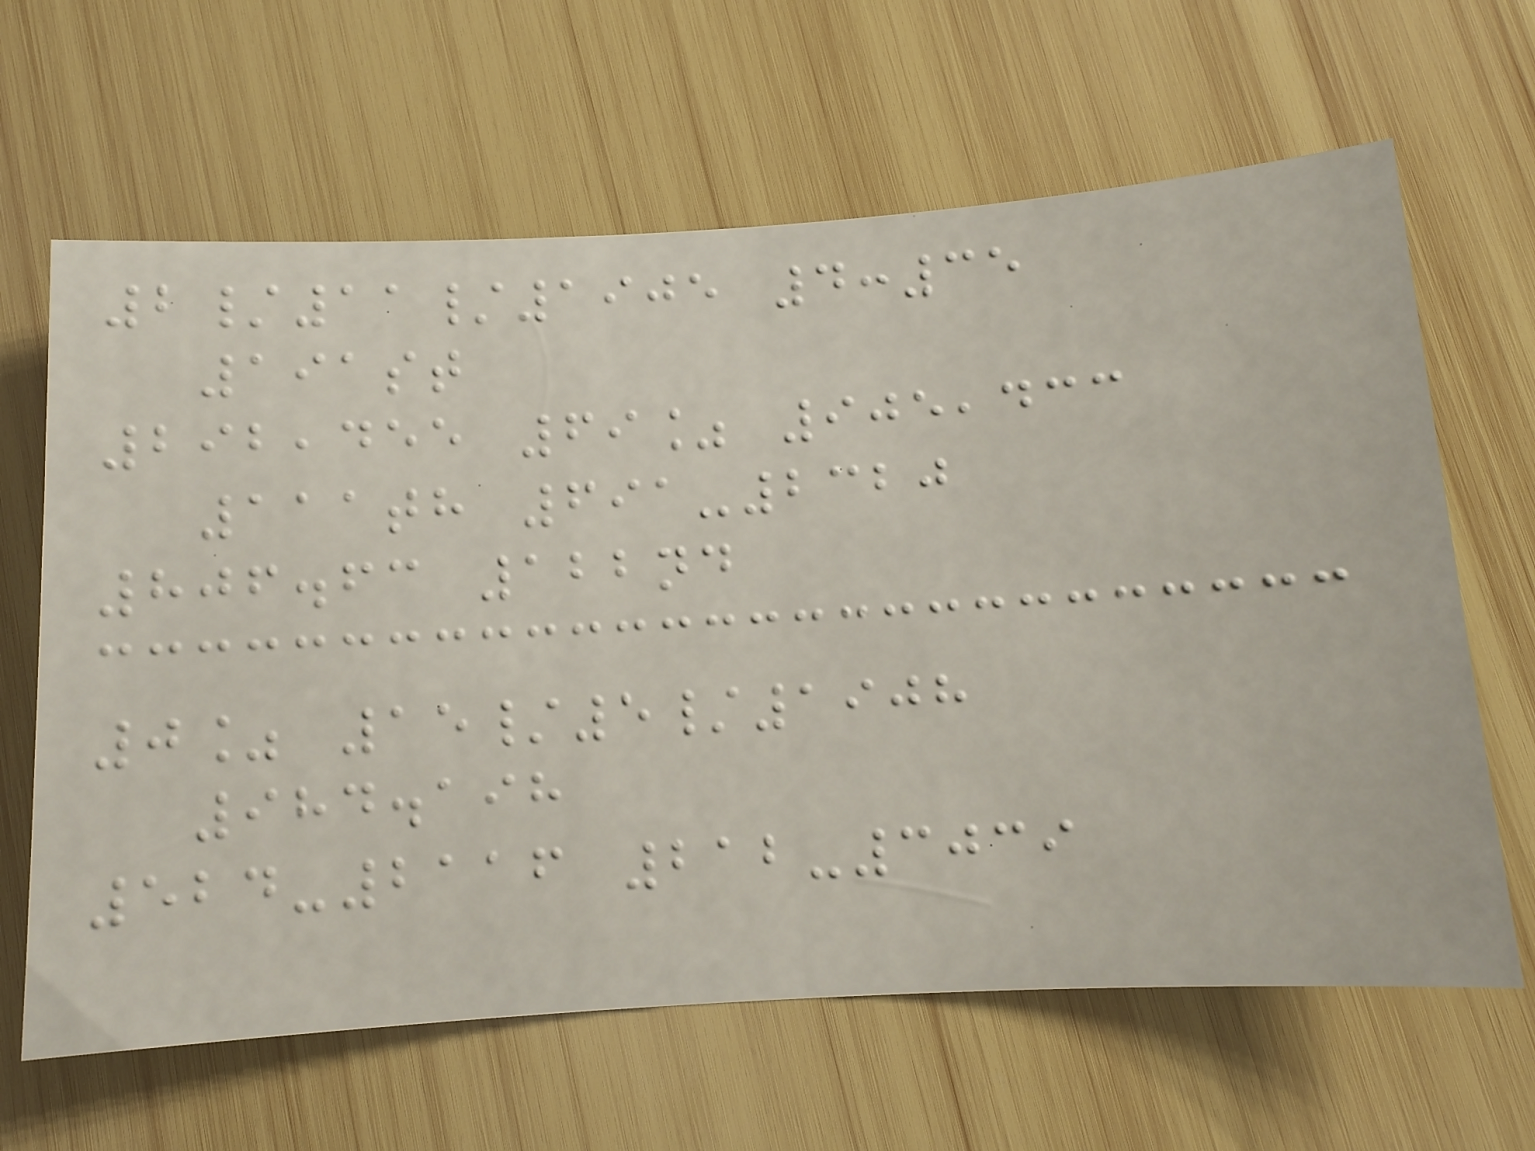2/11/1905 4:35
191st
292,455 69% 905,433
111th 691-2320
806.63 122nd
0% 15/5/1908
984.198
524-2116 212-3039
